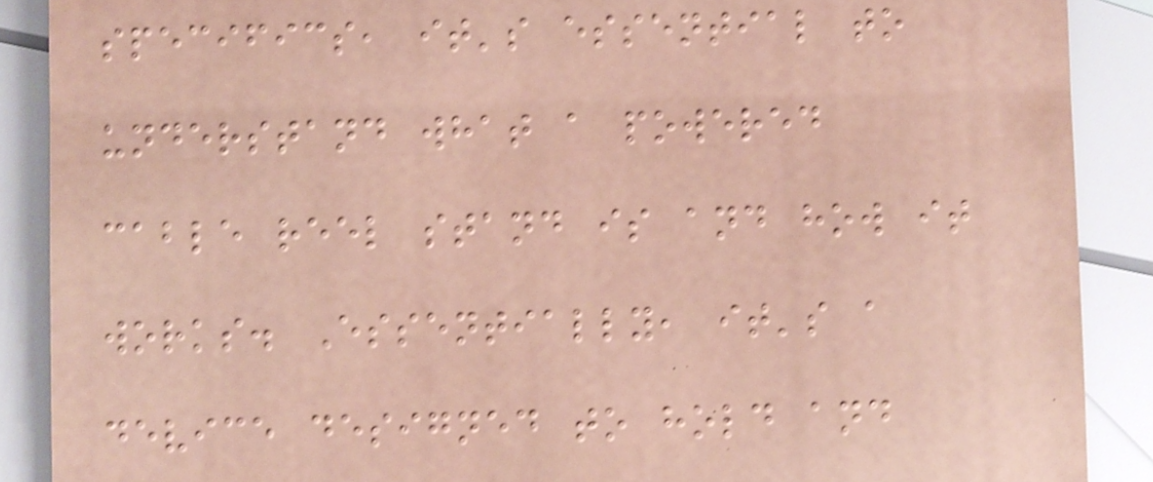specifics, it's essential to
understand what a powered
cable reel stand is and how it
works. Essentially, it's a
device designed to hold and
